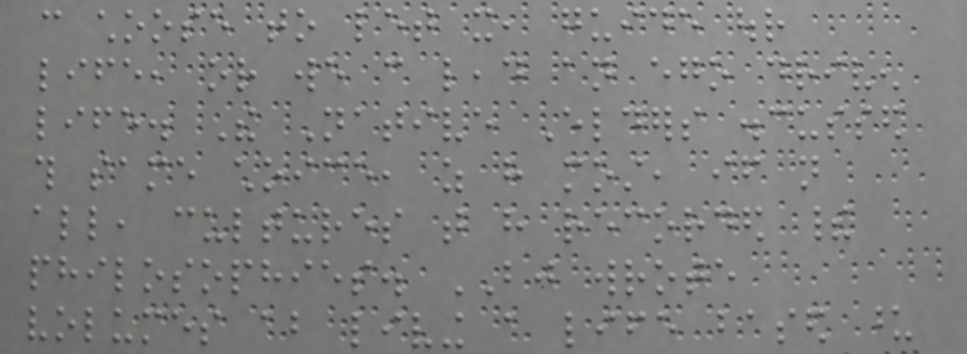can choose to let it, guide our
life, or we can lead an ego driven
life. The Native Elders discussed
this same choice, as have most, if not
all, cultures that have recorded their
philosophies. BJ wrote
volumes about living a life based upon
